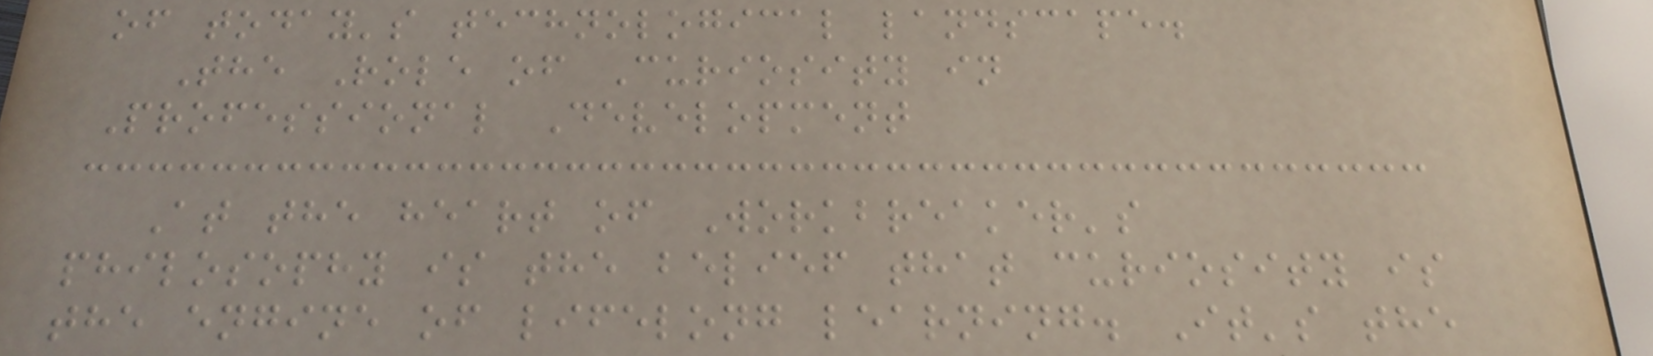of today's technological landscape.
The Role of Curiosity in
Professional Development
At the heart of Workbreaker's
philosophy is the belief that curiosity is
the engine of lifelong learning. It's the
